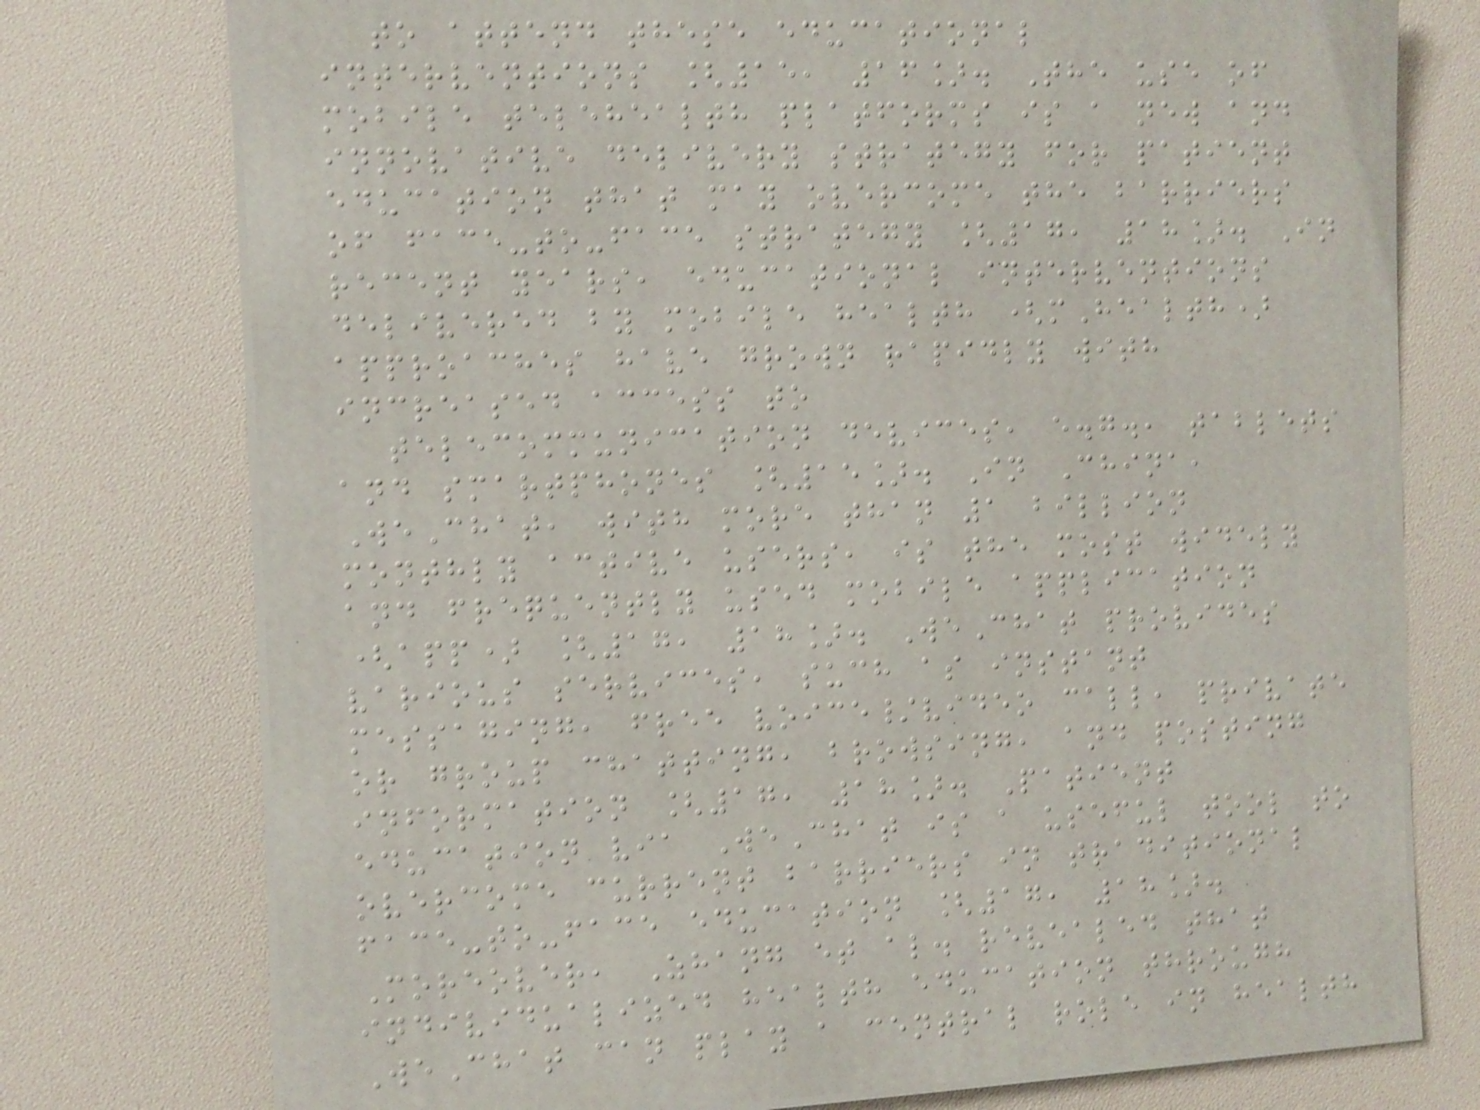to attend these educational
interventions [15, 16]. The use of
mobile telehealth platforms is a new and
innovative delivery strategy for patient
education that may overcome the barriers
of face-to-face strategy [17, 18]. In
recent years, educational interventions
delivered by mobile health (mHealth)
approaches have grown rapidly with
increased access to
telecommunication devices, e.g., tablets
and smartphones [15]. In China,
WeChat, with more than 1 billion
monthly active users, is the most widely
and frequently used mobile application
(app) [17, 18]. WeChat provides
various services, such as instant
messaging, free voice/video call, private
or group chatting, browsing, and posting
information [17, 18]. Patient
education via WeChat is a useful tool to
overcome current barriers in traditional
face-to-face education [17, 18].
Moreover, Zhang et al. revealed that
individualized health education through
WeChat can play a central role in health
